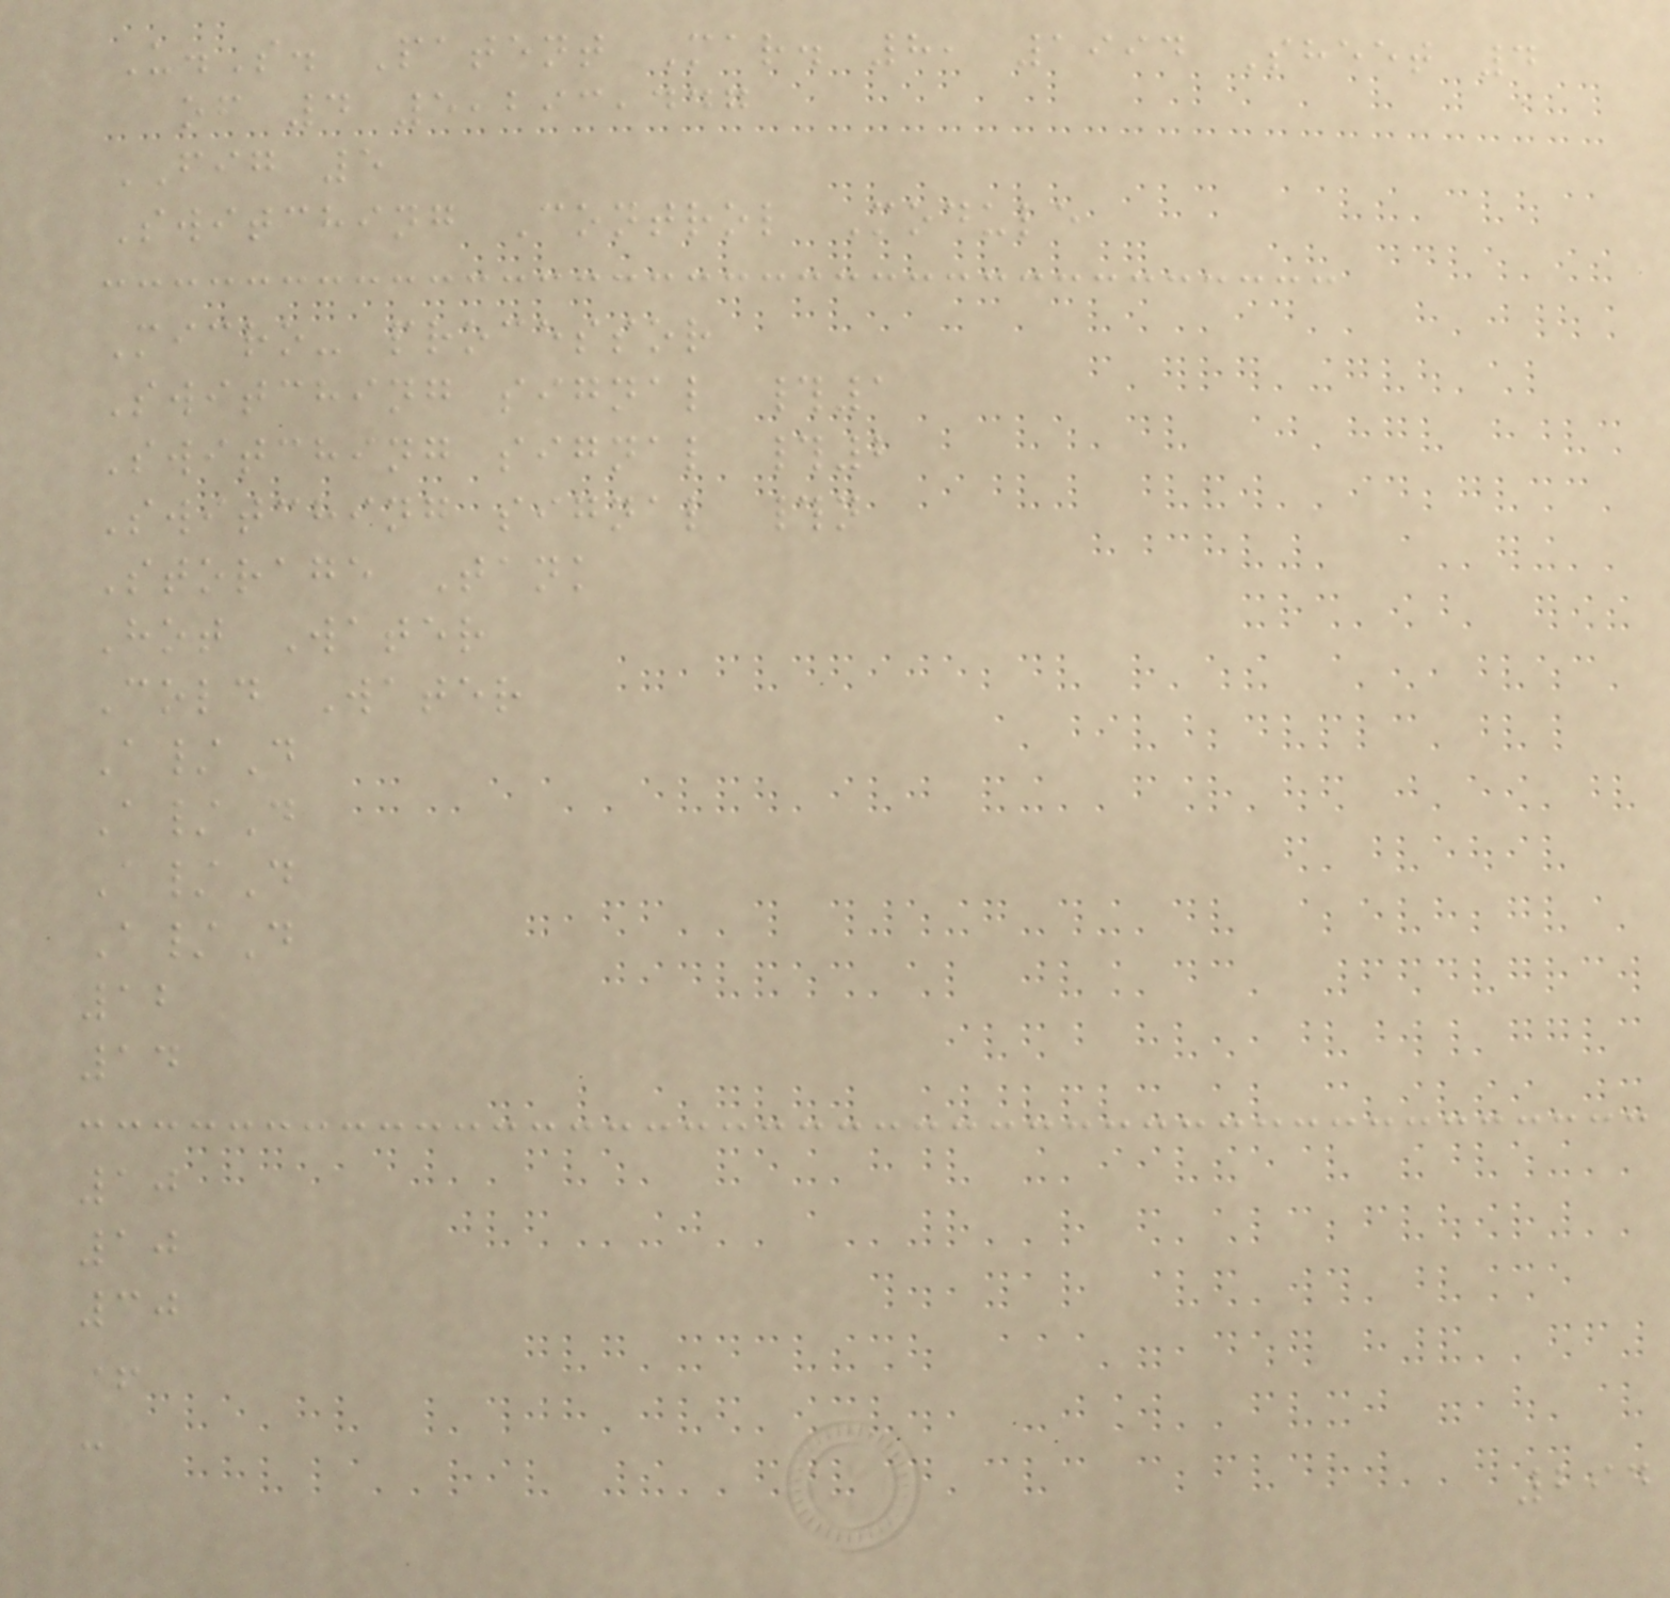U.S. Patent Mar. 8, 1994 Sheet 4
of 4 5,293,447
FIG 5
Switching Control Module
Micro- processor
Switching signal #1
Switching signal #2
Switching signal #n
Storage Tank
Hot Water
Cold Water
A/D
A/D
A/D
A/D
12
14
10
10
30
+
-
294
